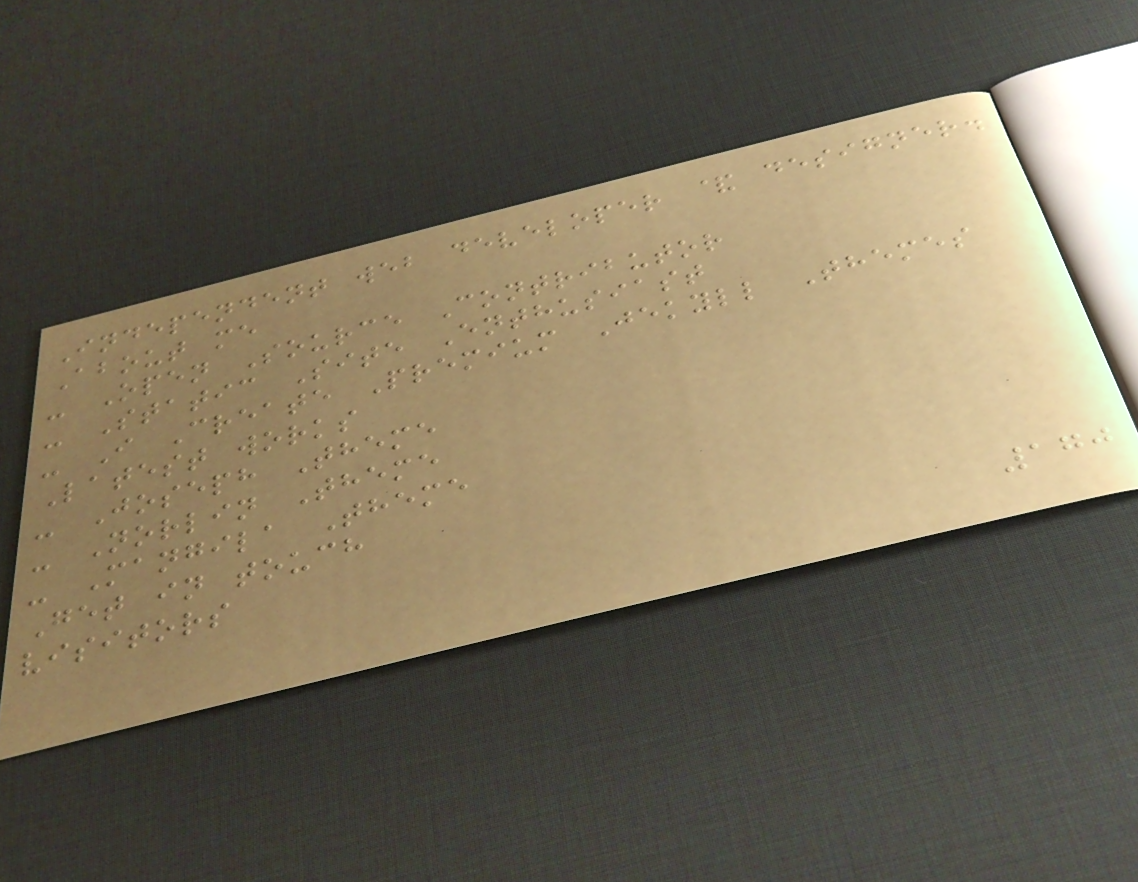Independent web developer & designer.
About me
- Open Source Contributor
- Static Site Enthusiast
- I Create Premium Jekyll Themes
Latest works
- Joseph Theme
- Norlin Theme
- Mangila Theme
Get in touch
visitors
170
